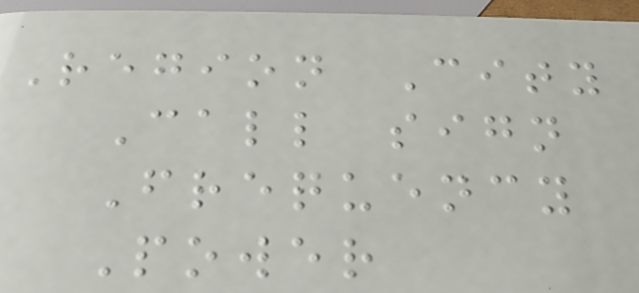Region City
Call sign
Frequency
Power
